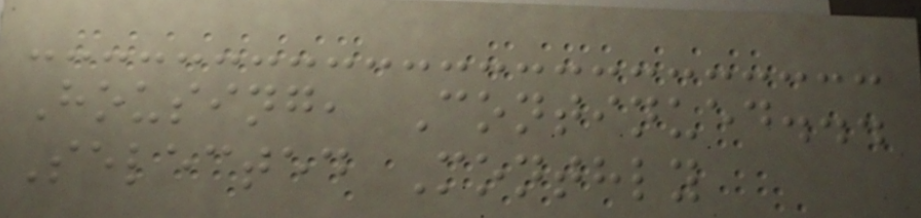Housing, Continued...
Selected Monthly
